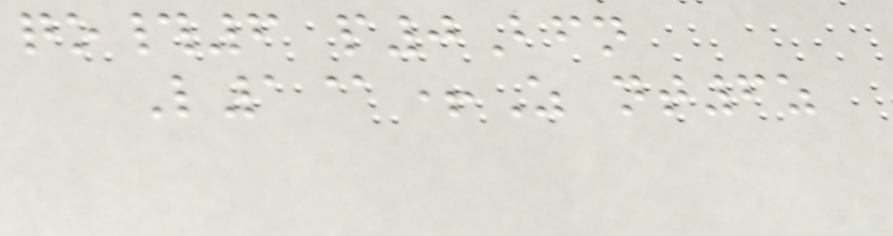qo#6 p0Bfn
L1@+Z nt6z
